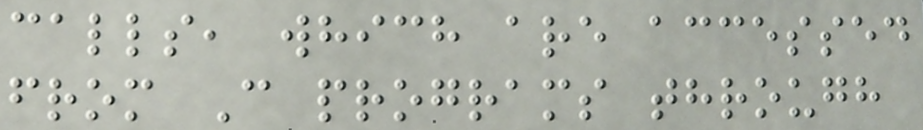calls, which are accessed
from C programs through
